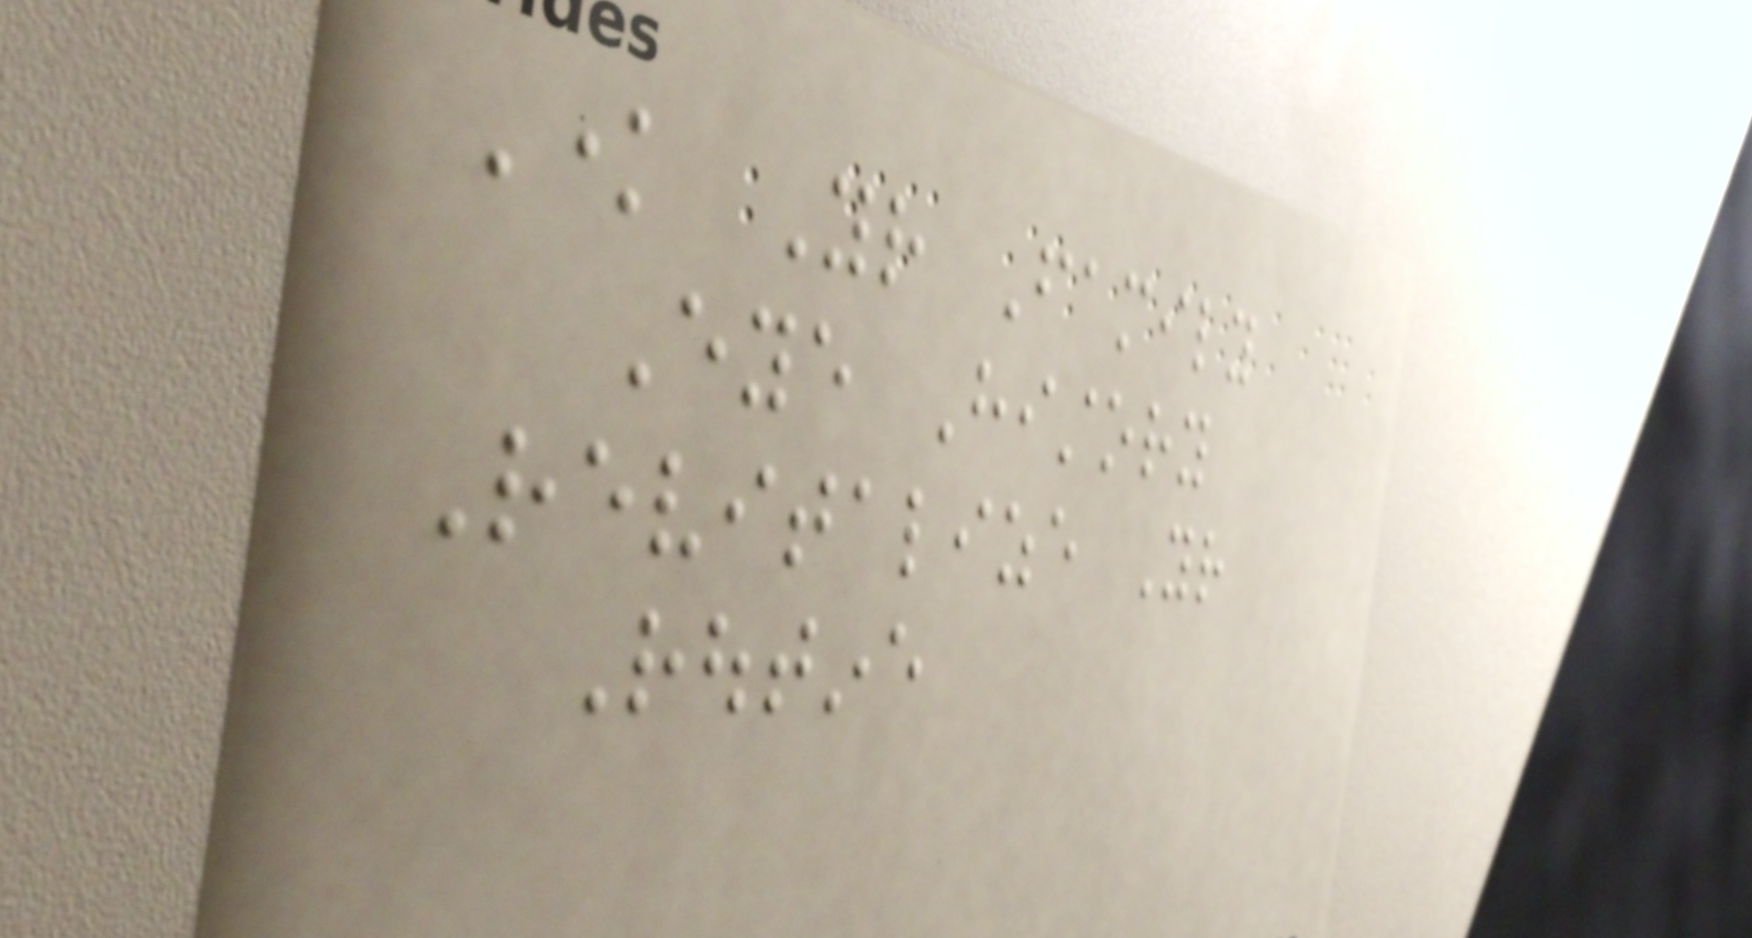Know Your Family
Eye History
Revitalize Your
Routine
